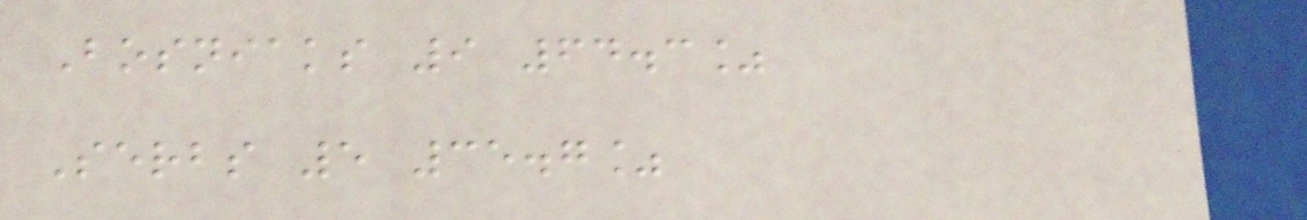Bosniaks 9 64.3%
Serbs 5 35.7%
